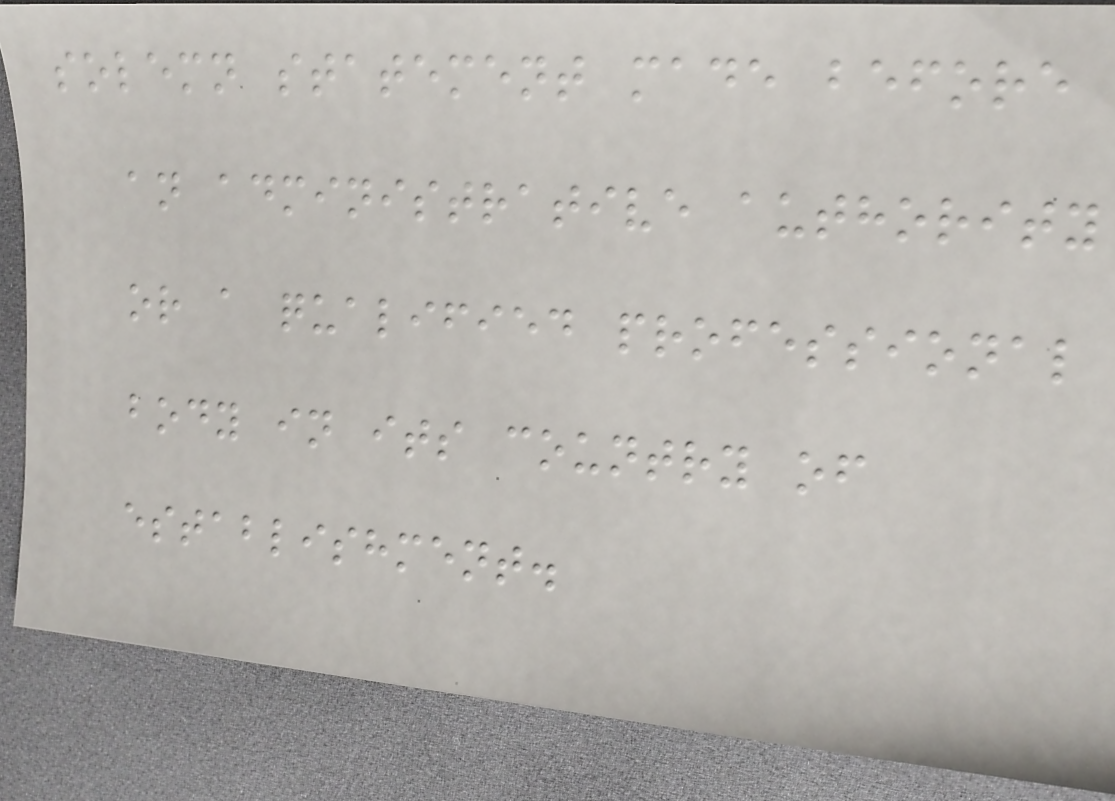solemn statement made before
an administrative authority
or a qualified professional
body in its country of
establishment.
